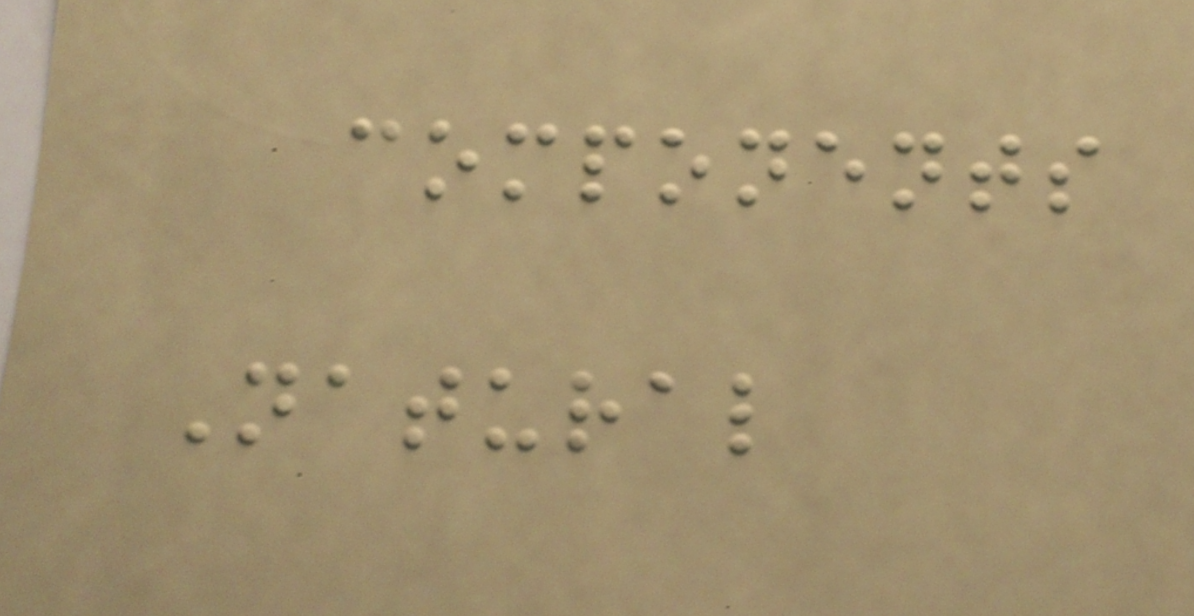components
Natural
